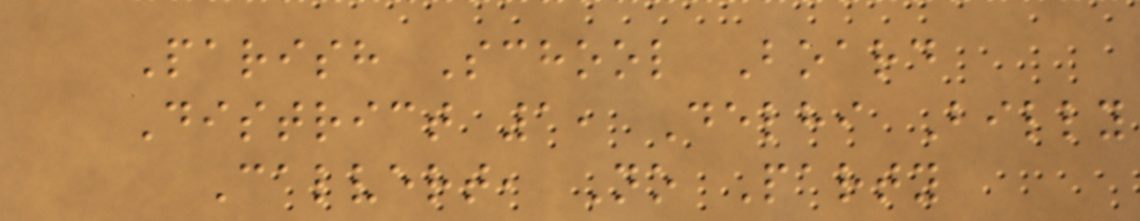Parish School Board
District 1, Delhi Billy
Calvert, No Party
